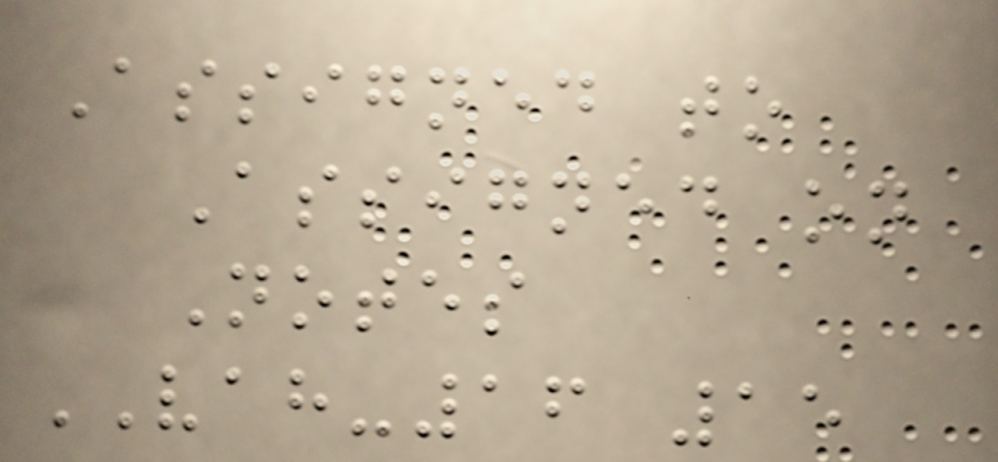Assigned to
Assigned on
Notes
VAH-16 15
